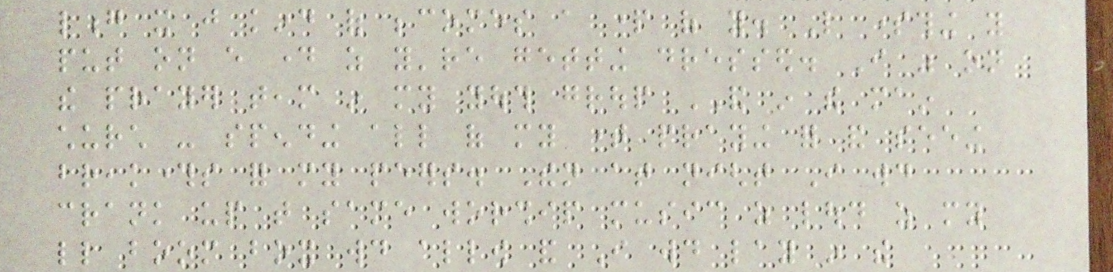long it just kind of becomes a part of you. Like something you
put on every day as you're getting dressed. I was on
the prayer team in my youth group AND in the main
church - spending all of my time praying for and seeing
breakthroughs for my peers. Then at night I would
crank up that same worship music as loud as my
little boom box would allow and I would lay in the
